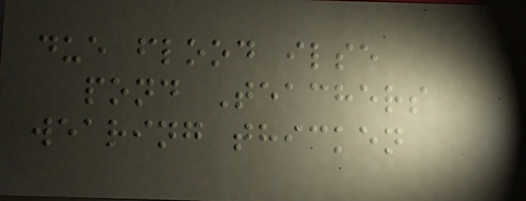due flood ilse
pond Teachers
wearing thicken
